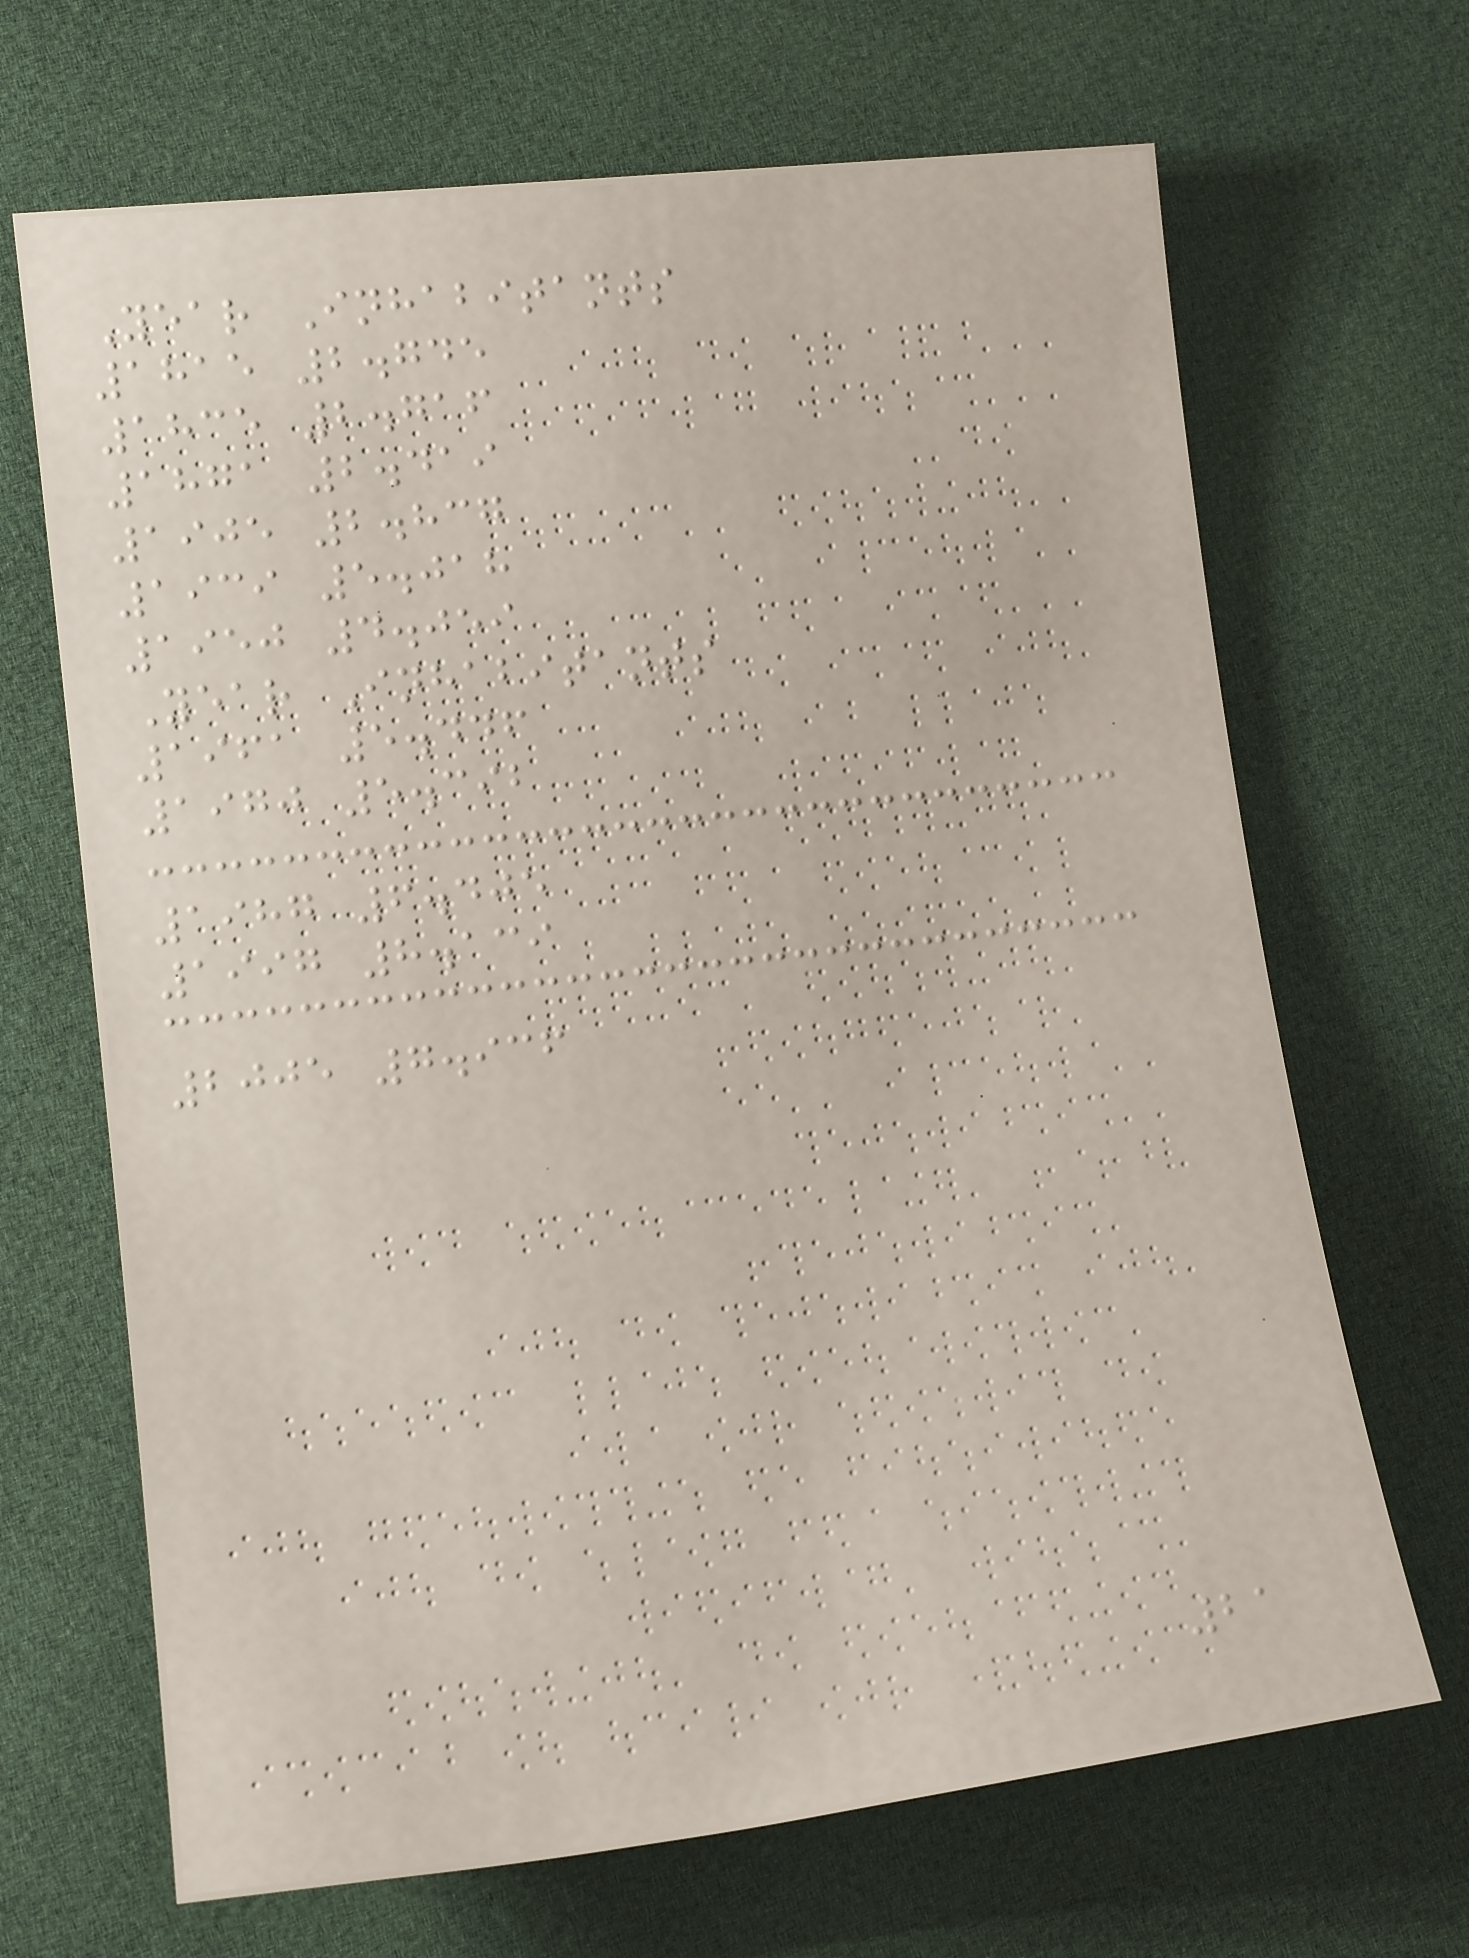Year Inhabitants
1815 2.745
1835 2.716
1871 2.419
1905 2.837
1939 5.018
1950 4.059
Year Inhabitants
1961 5.446
1970 5.392
1987 6.405
1997 8.139
2005 7.936
21
